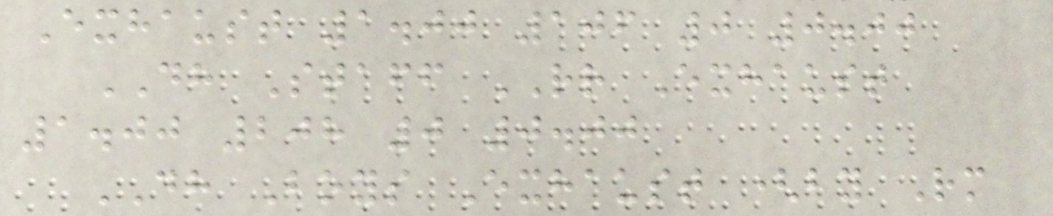Exhaust 1.00 106 0 0.00
DH Staff RR Exhaust
1.00 208 0 0.00
DH Boys Exhaust (by Rm
